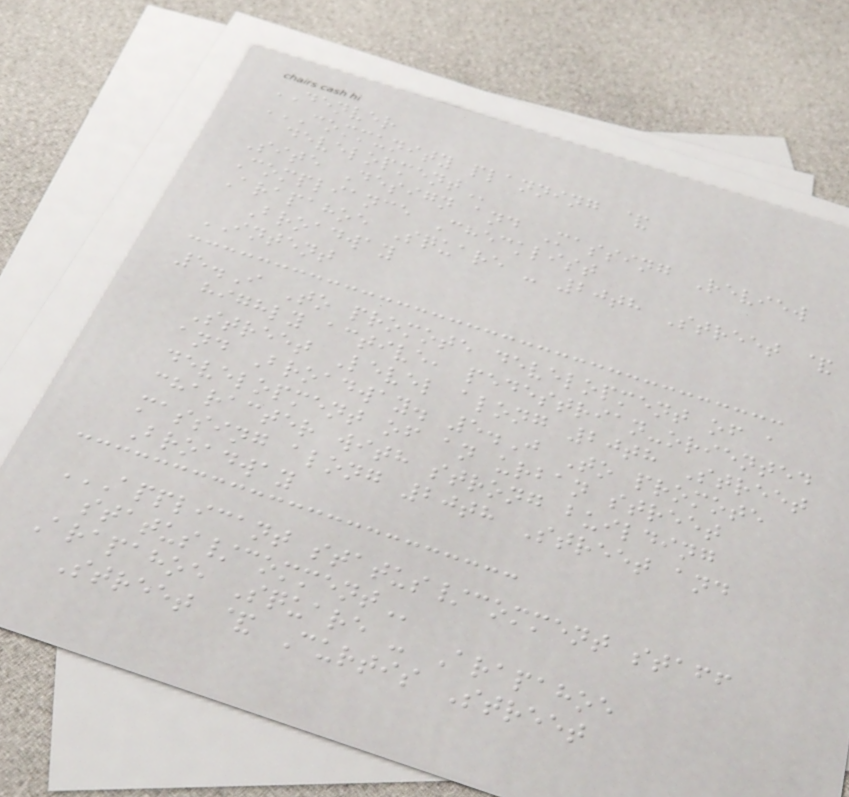DENVER
COMMUNITY PLANNING &
DEVELOPMENT
Site Design and Massing Review
Compliance Checklist
Arapahoe Square - 20th Street &
Broadway
INTENT
5.I To promote development of a
highly active, pedestrian-oriented
Street Level along 20th Street
and Broadway. 5.J To promote
development of an urban street
character with strong building
massing along 20th Street and
Broadway
APPLICANT STATUS/COMMENT STAFF
STATUS/COMMENT
Arapahoe Square - Arapahoe
Street & Curtis Street
